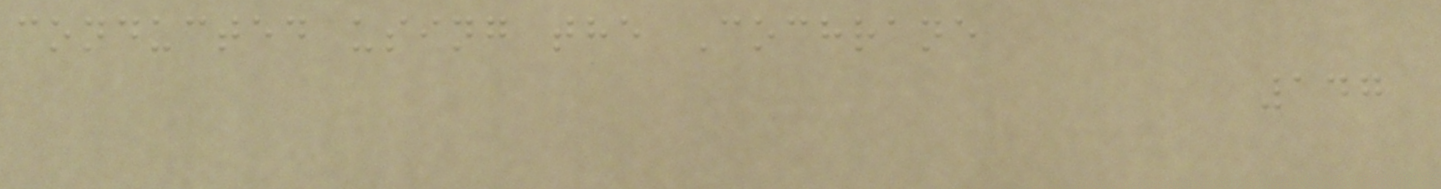conducted using the Cochrane
147
